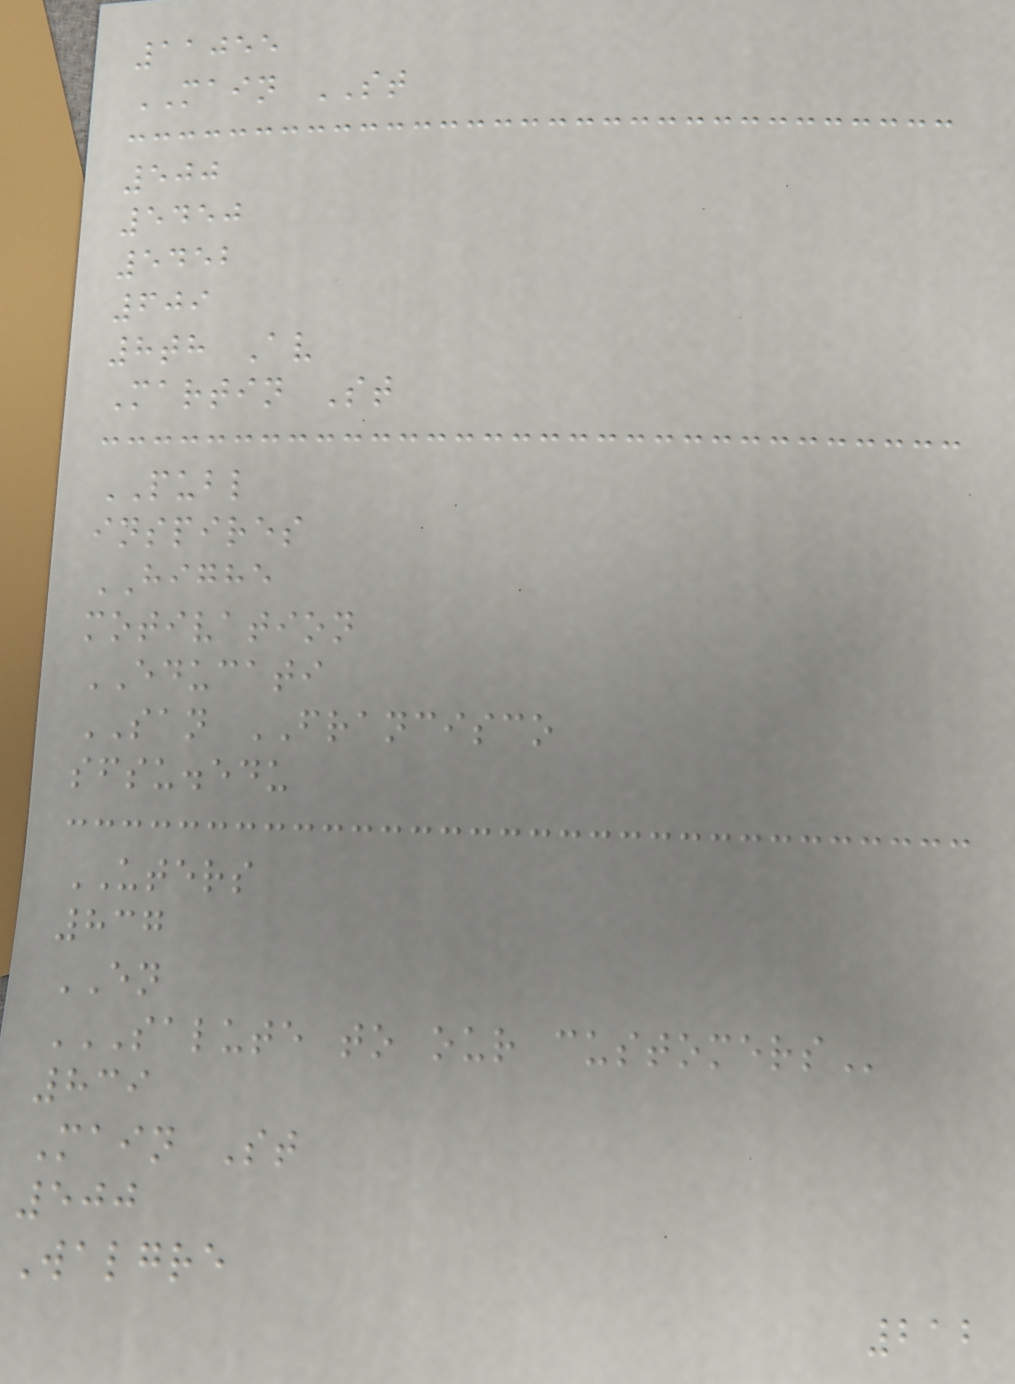11055
MAIN ST
500
5450
5452
609
8th Av
Martin St
PUBL
inspires
HIGHE
motivation
EDUCATI
SAN FRANCISCO
sfsu.edu
UTERS
837
EN
SALUTE TO OUR CUSTOMERS
839
Main St
500
Walgre
212
